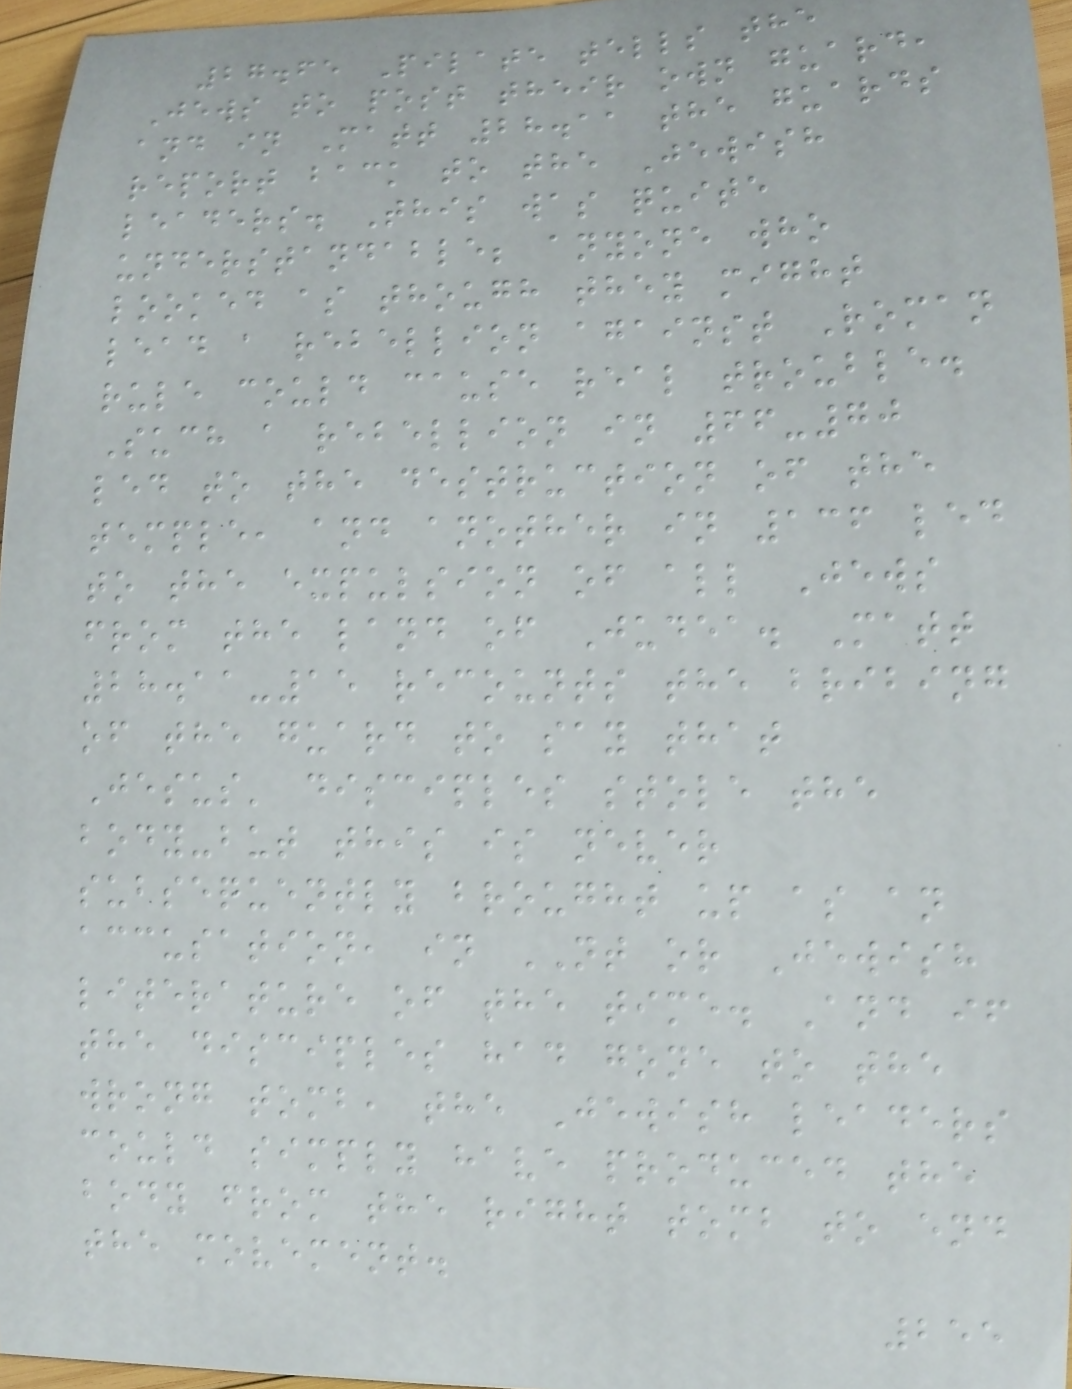27.65 Pilate tells the
Jews to post their own guard,
and in Matt 28.11 the guards
report back to the Jewish
leaders. This was quite
understandable; anyone who
looked as though they might
lead a rebellion against Roman
rule could cause real trouble.
Such a rebellion in 66-70
led to the destruction of the
temple, and another in 136 led
to the expulsion of all Jews
from the land of Judea. Matt
28.11-15 recounts the bribing
of the guard to say that
Jesus' disciples stole the
body-but this is never
subsequently brought up as an
accusation, in NT or Jewish
literature of the time. And if
the disciples had gone to the
wrong tomb, the Jewish leaders
could simply have produced the
body from the right tomb to end
the movement.
255
